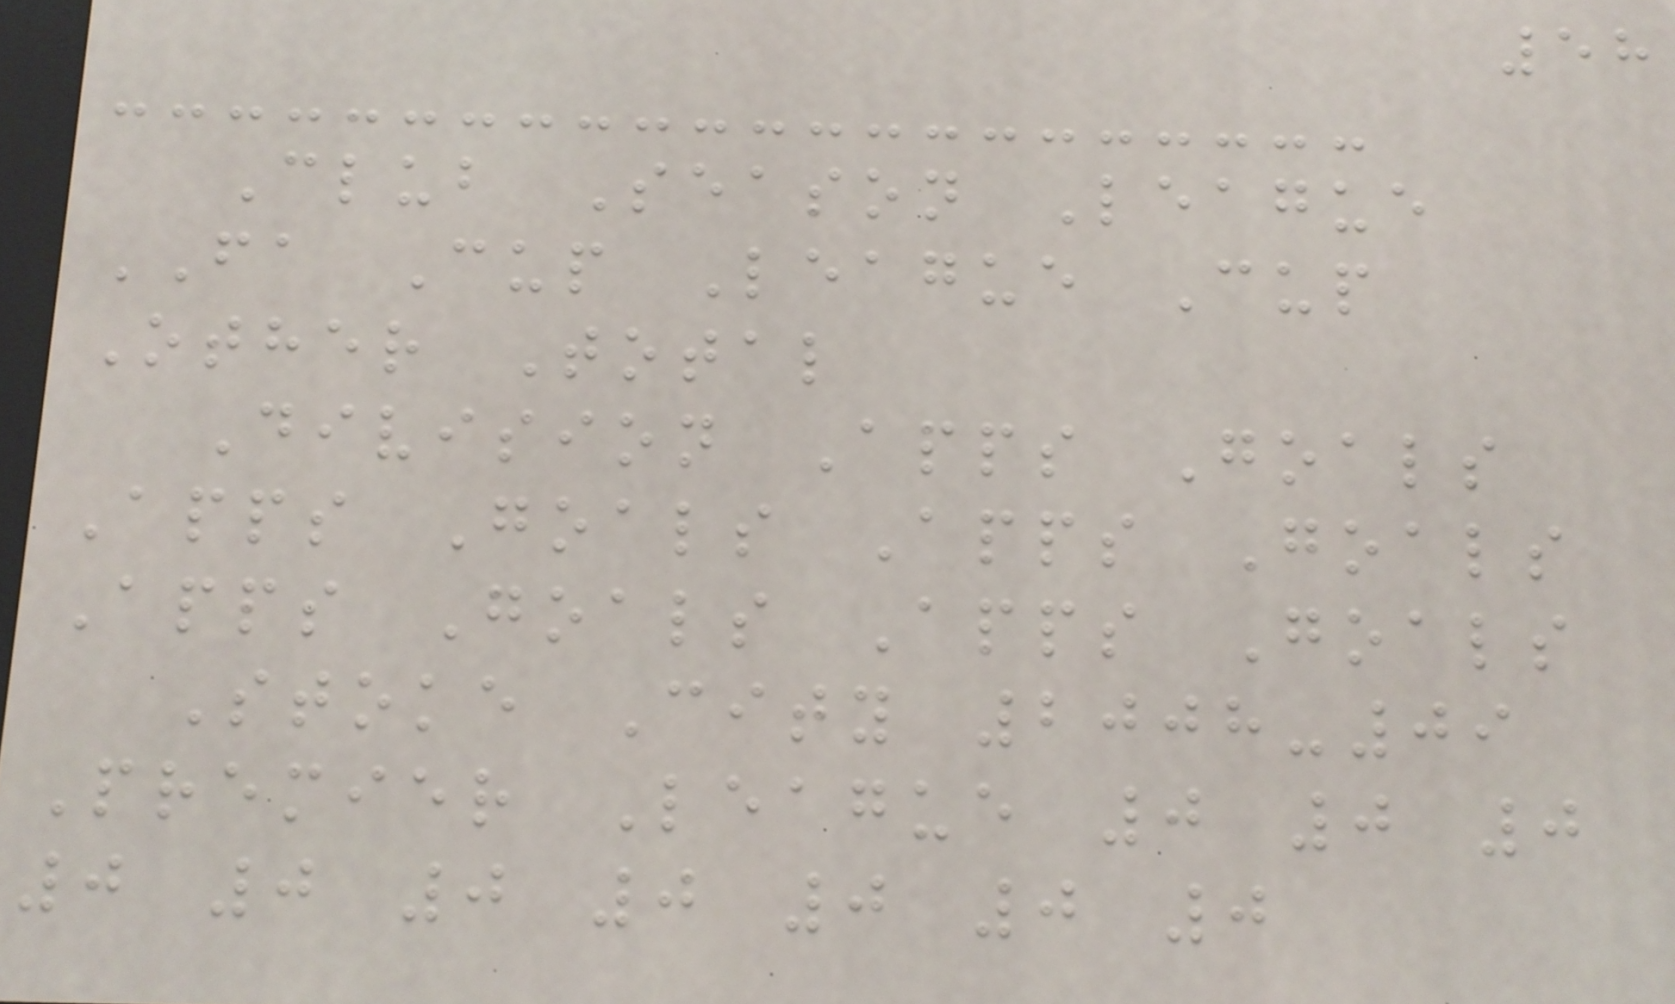58
Club Season League
FA Cup League Cup
Other Total
Division Apps Goals
Apps Goals Apps Goals
Apps Goals Apps Goals
Stoke City 2008-09
Premier League 0 0 0
0 0 0 0 0 0 0
